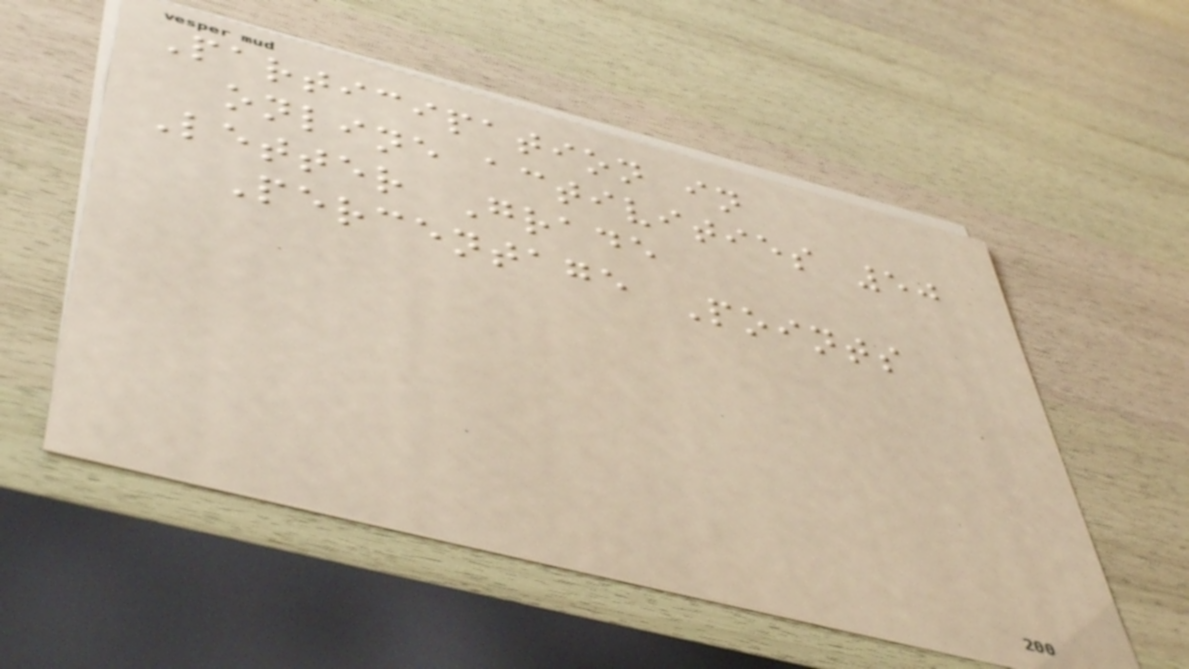Participation in
online activities 50
Letter Grade
Percentage Points
